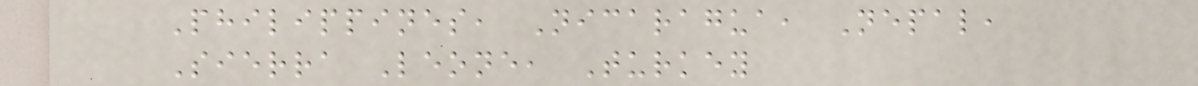Philippines, Nicaragua, Nepal,
Sierra Leone, Turkey
